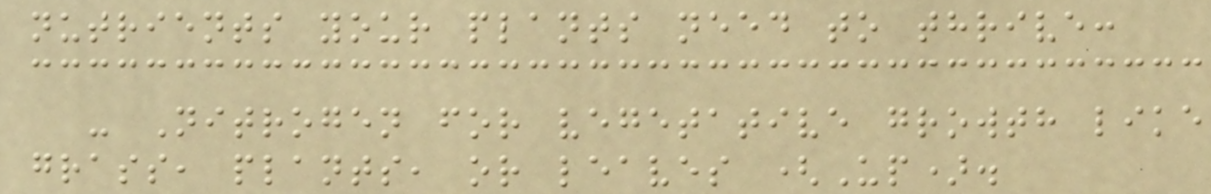nutrients your plants need to thrive:
- Nitrogen for vegetative growth like
grass, plants, or leaves (Up).
